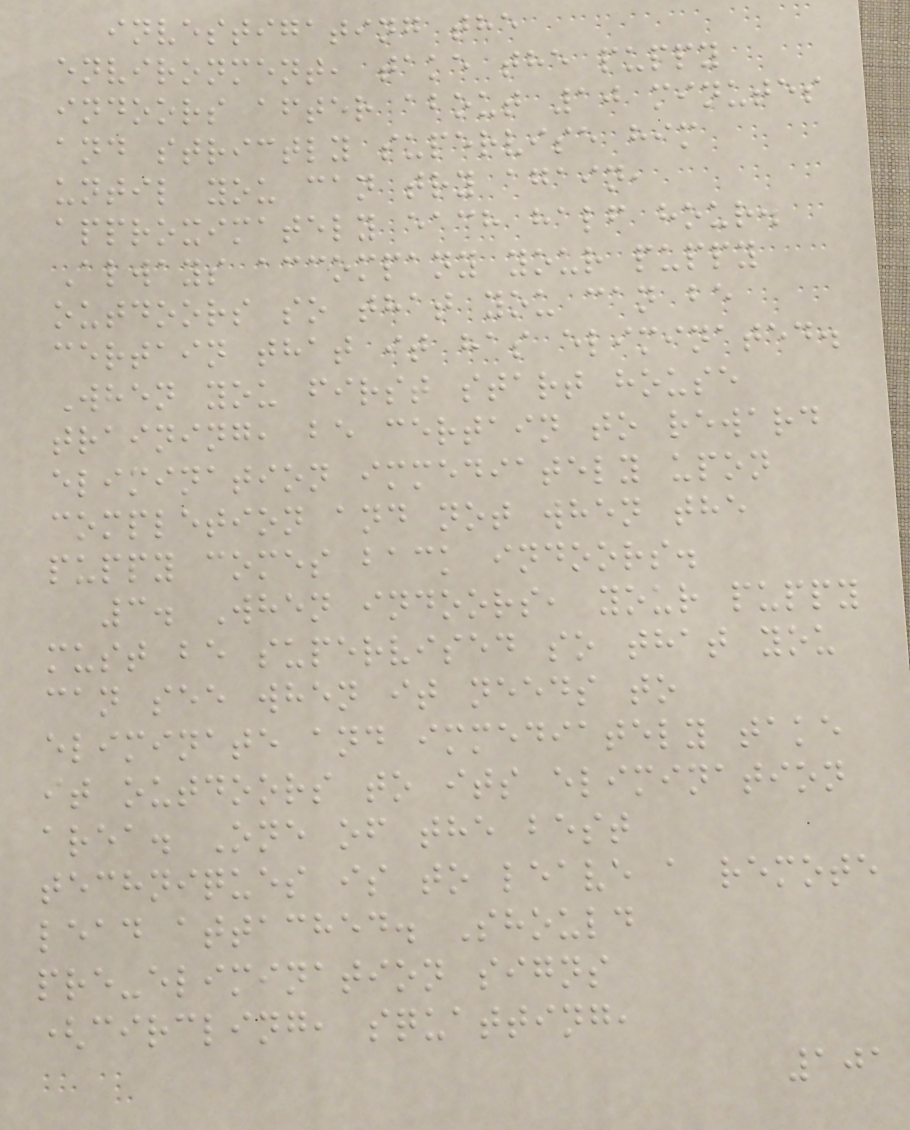investigating the
environment, take the puppy
indoors after about 10 minutes
and strictly supervise him
until you can try again,
approximately each half hour.
Always accompany your puppy
outdoors so that you can be
certain that it has eliminated.
When you first start house
training, be certain to reward
elimination immediately upon
completion and not when the
puppy comes back indoors.
3. When indoors, your puppy
must be supervised so that you
can see when it needs to
eliminate and immediately take
it outdoors to its elimination
area. One of the best
techniques is to leave a remote
lead attached. Should
pre-elimination signs
(circling, squatting,
101
